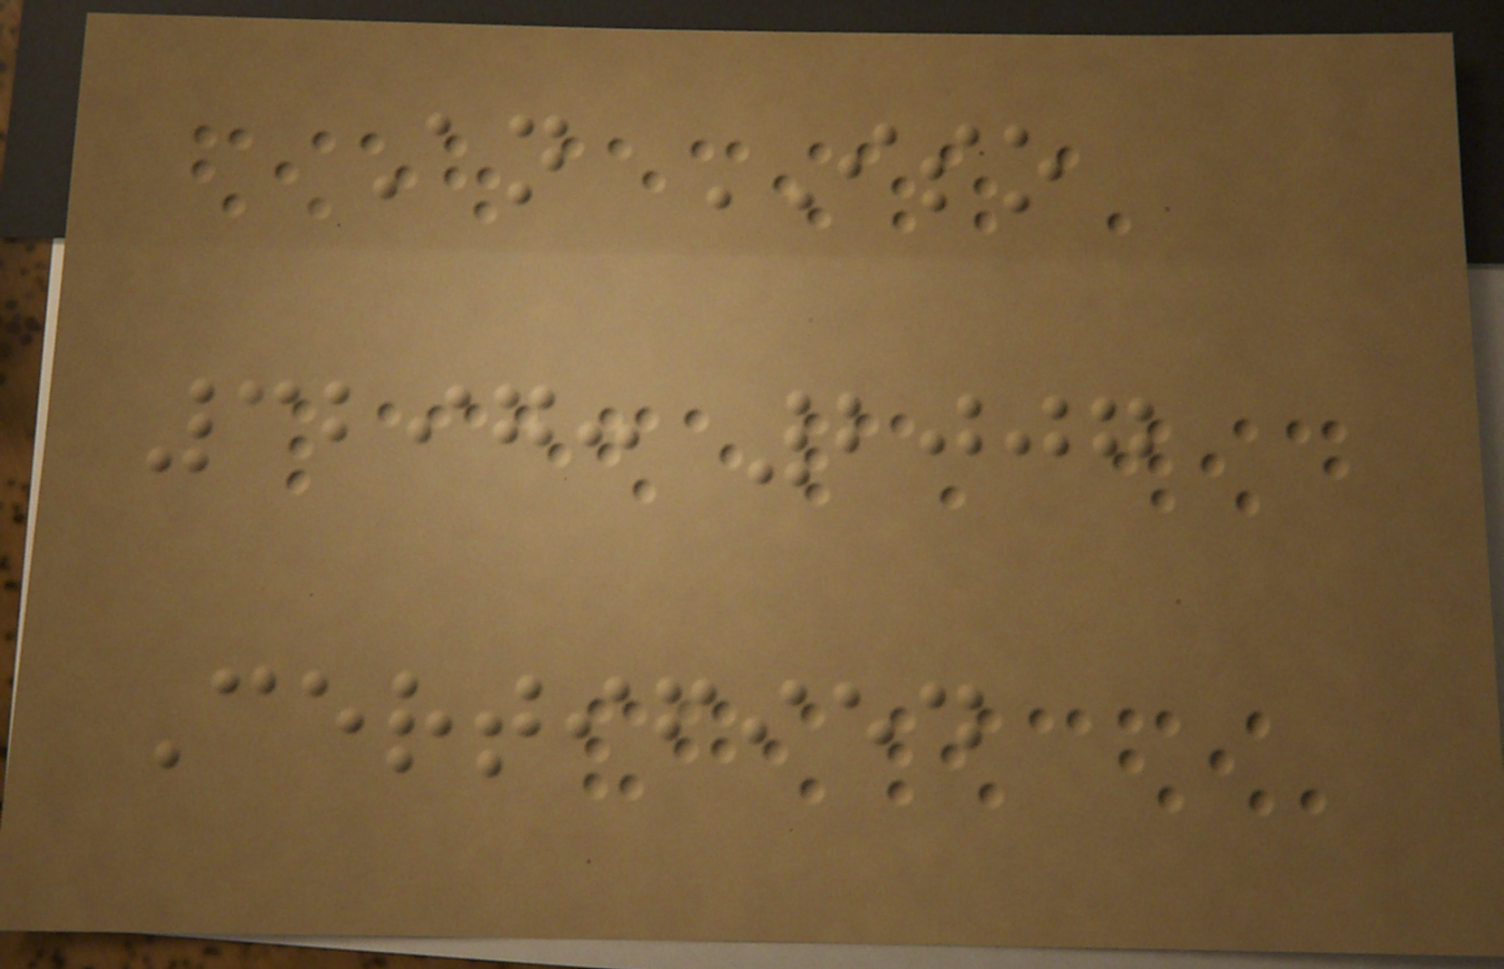An ISO
3297: 2007
Certified
